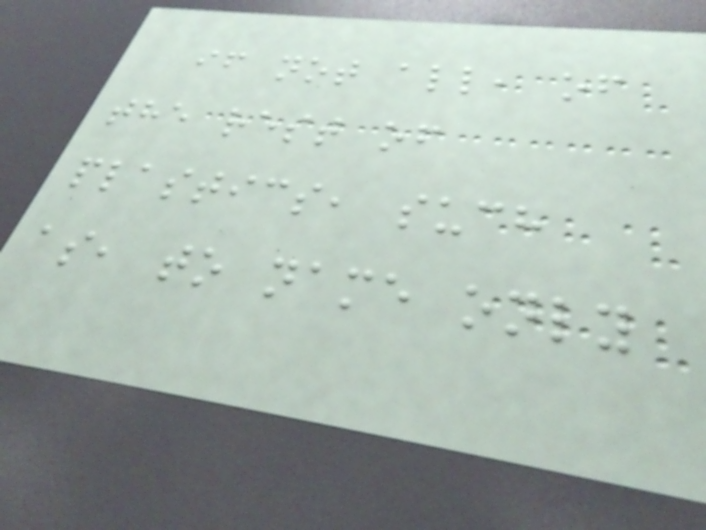if not all, of
the rest of
plastics, such
as, to name only
